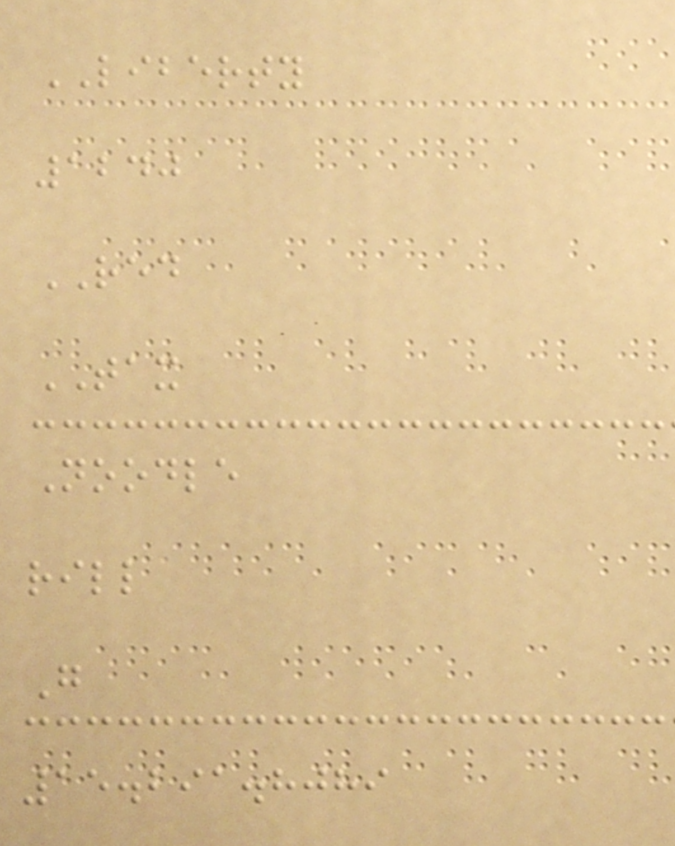LIBERTY
1240
RED
TAX
Noodle
rill
G
15.291.8089
